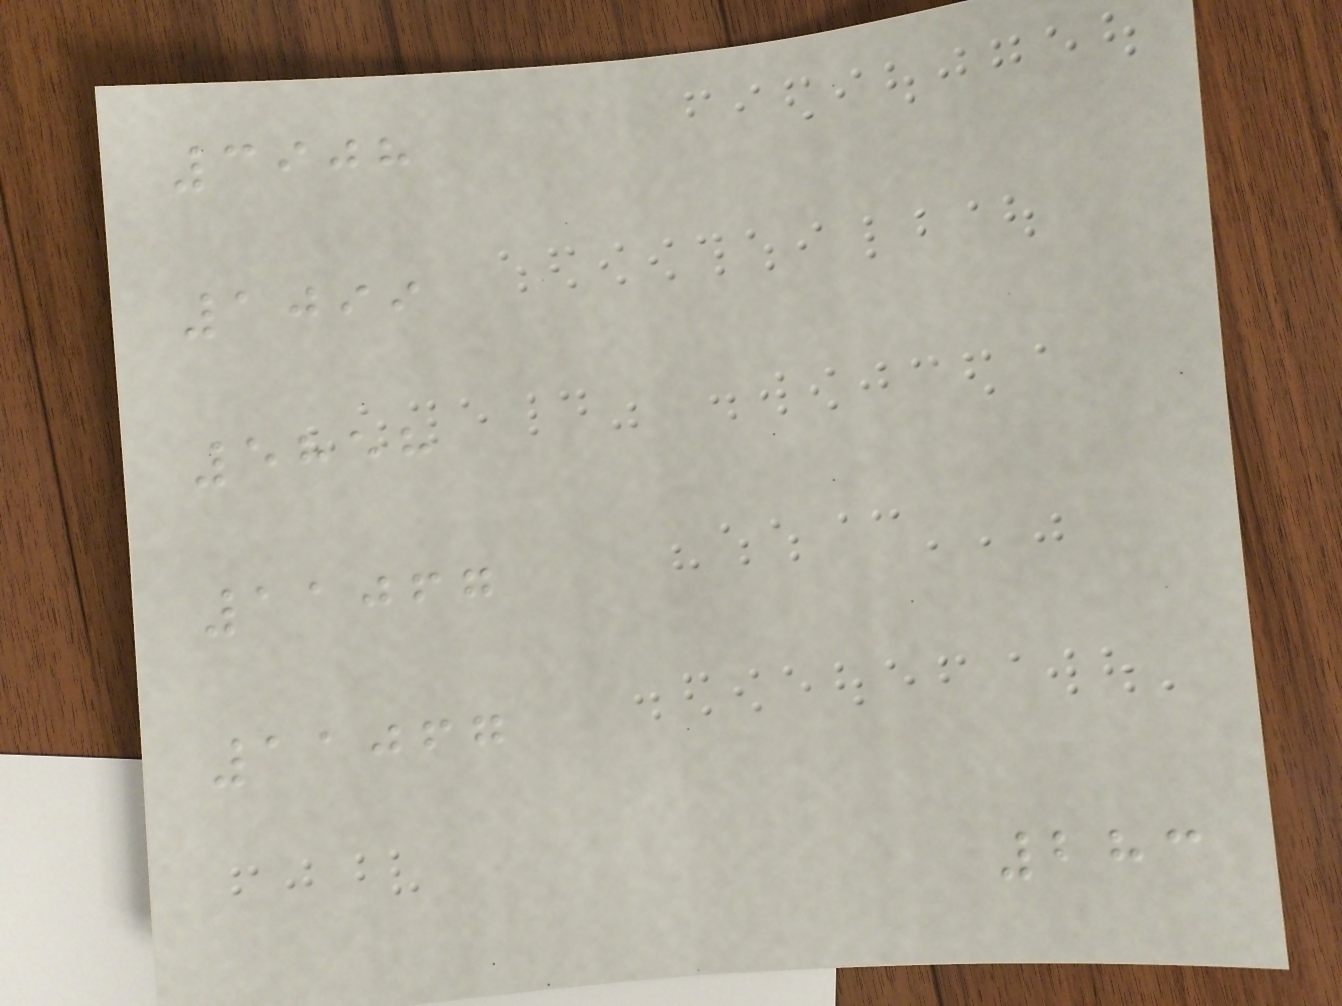3908
1099
5858
11067
11067
283
